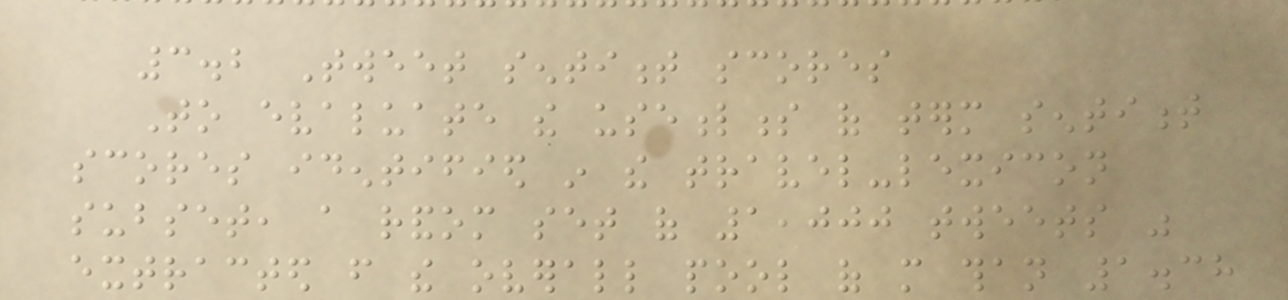3.2 Tweet sentiment scores
To evaluate the usefulness of term sentiment
scores identified in the travel-lexicon
subset, a random set of 1,000 tweets was
extracted from the overall pool of more than 1.38
